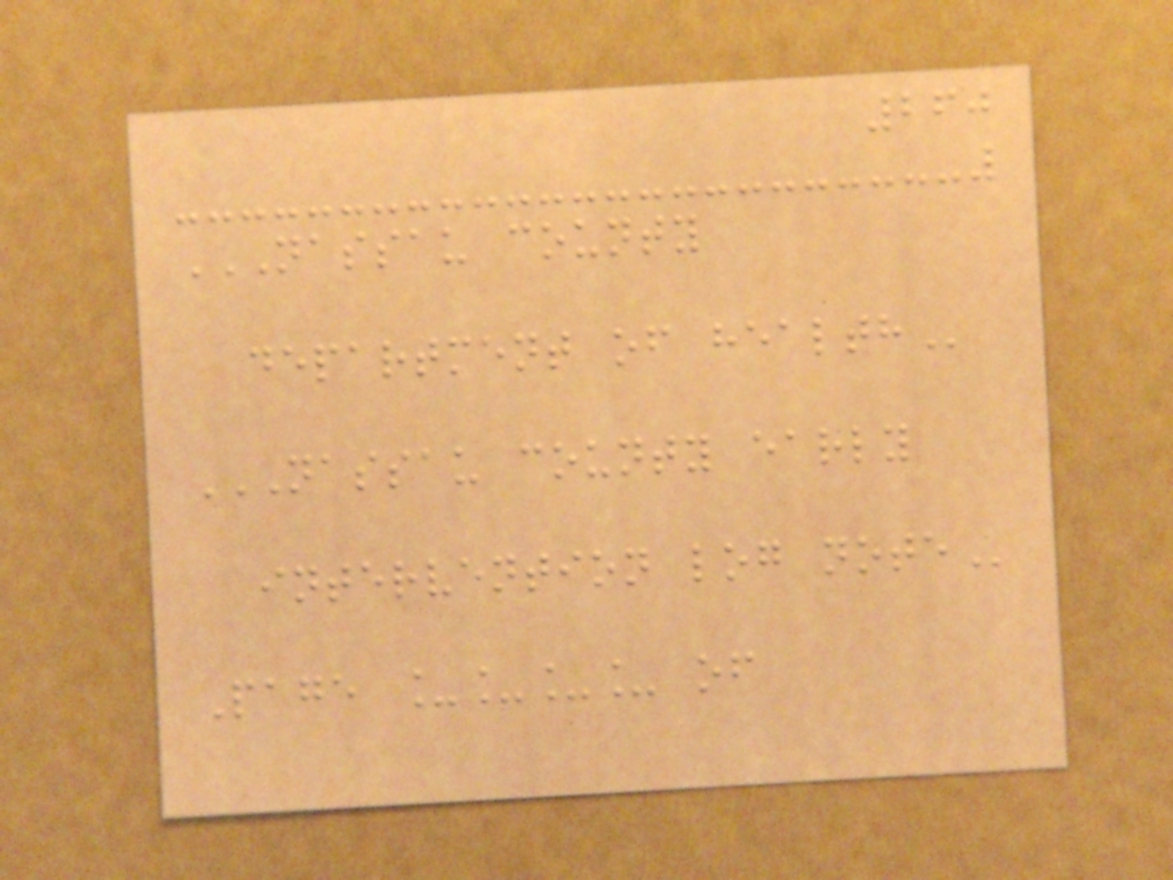260
NASSAU COUNTY
DEPARTMENT OF HEALTH
NASSAU COUNTY EARLY
INTERVENTION LOG NOTE
Page ____ of
